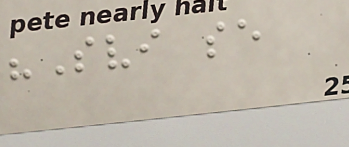"Svi se
